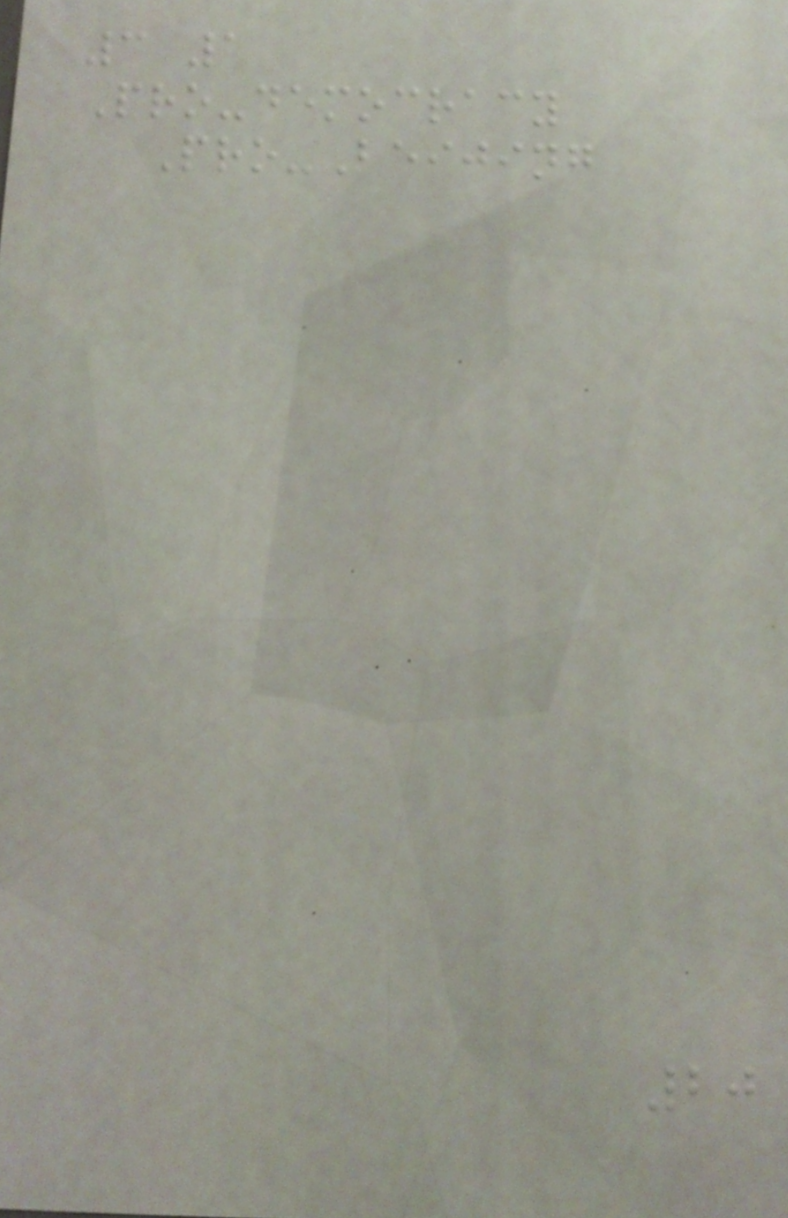3 1
Pro-democracy
Pro-Beijing
20
